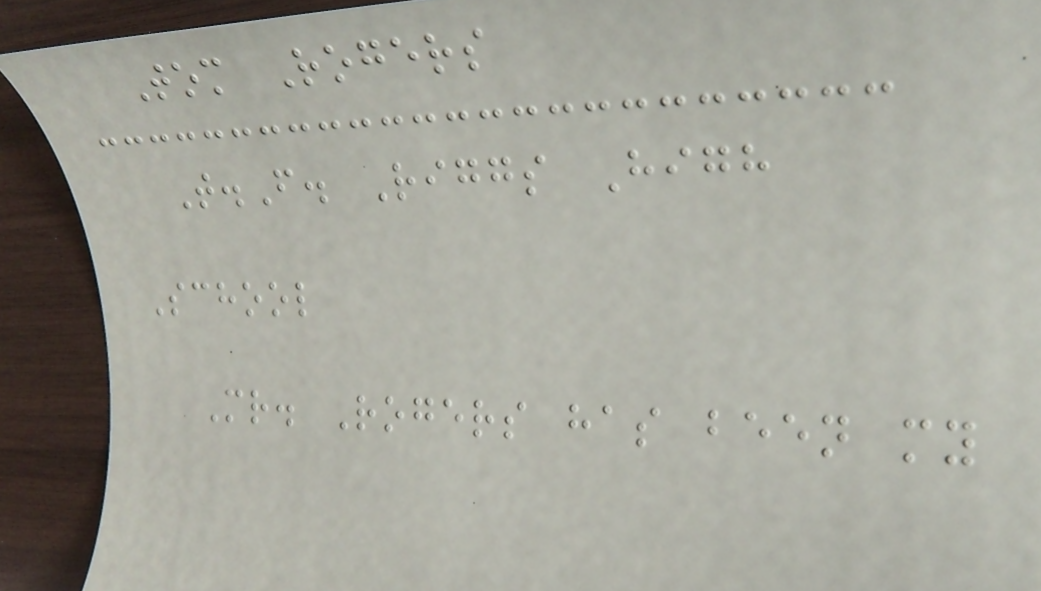Tom Rogers
T.F. Riggs High
School
Mr. Rogers has been my
